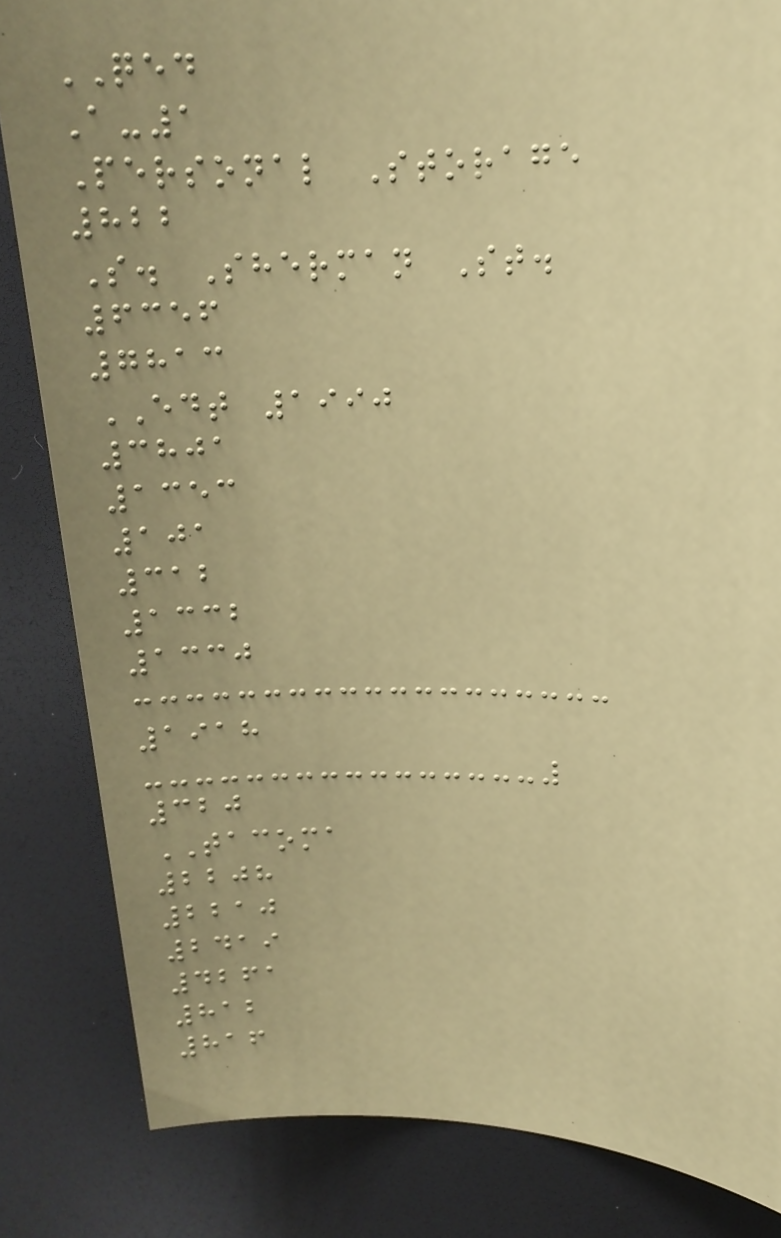QED
A-1
Personal Storage
822
S. Sherman St.
6356
7813
EDT 1990
3801
1353
101
312
1332
1330
1918
320
TACOMA
2208
2210
2419
4261
812
816
